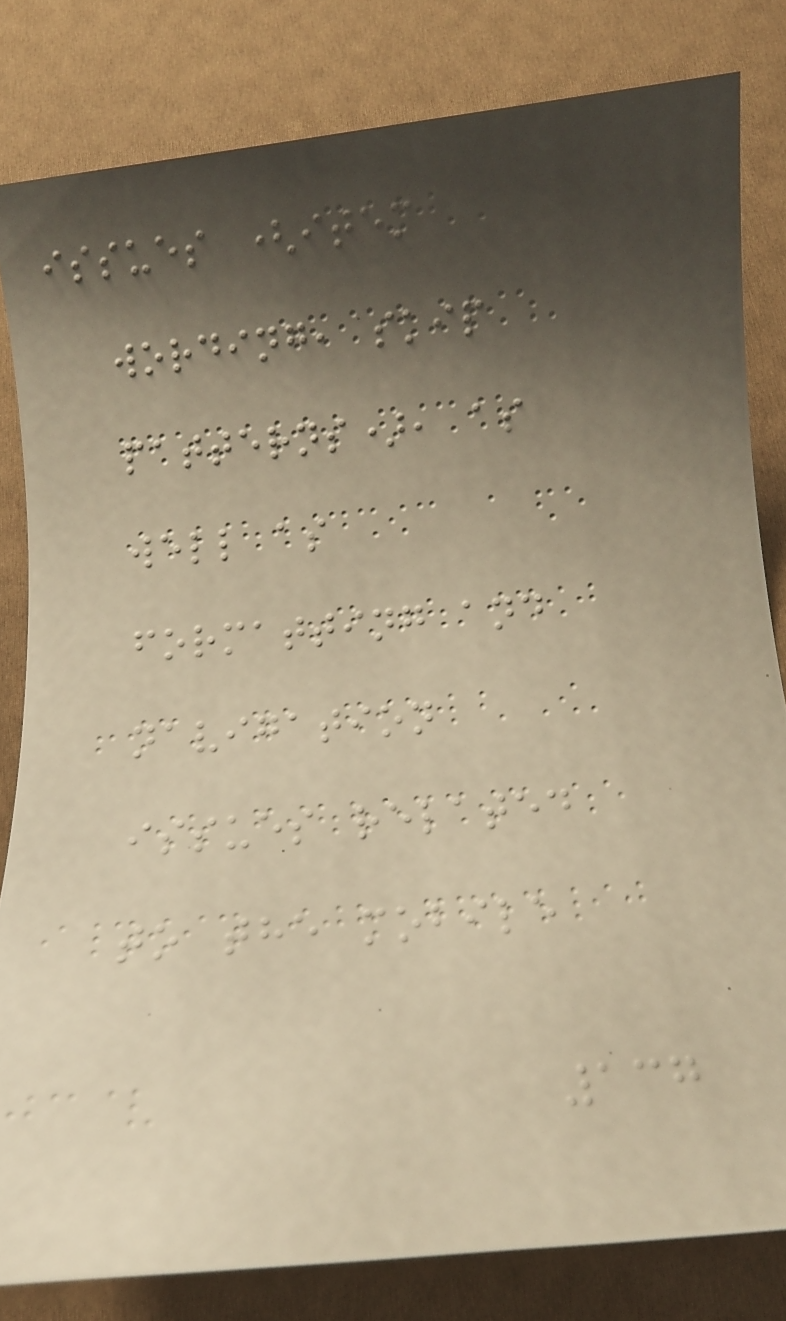issues (item
wording, skip
patterns), as
well as
formatting and
navigation
issues related
to the mobile
137
